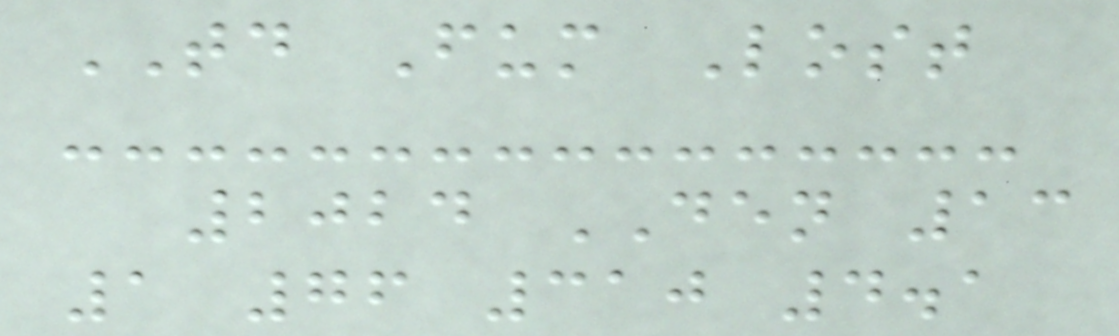TD Fum Lost
2024 DEN 13
1 76 310 4.1
